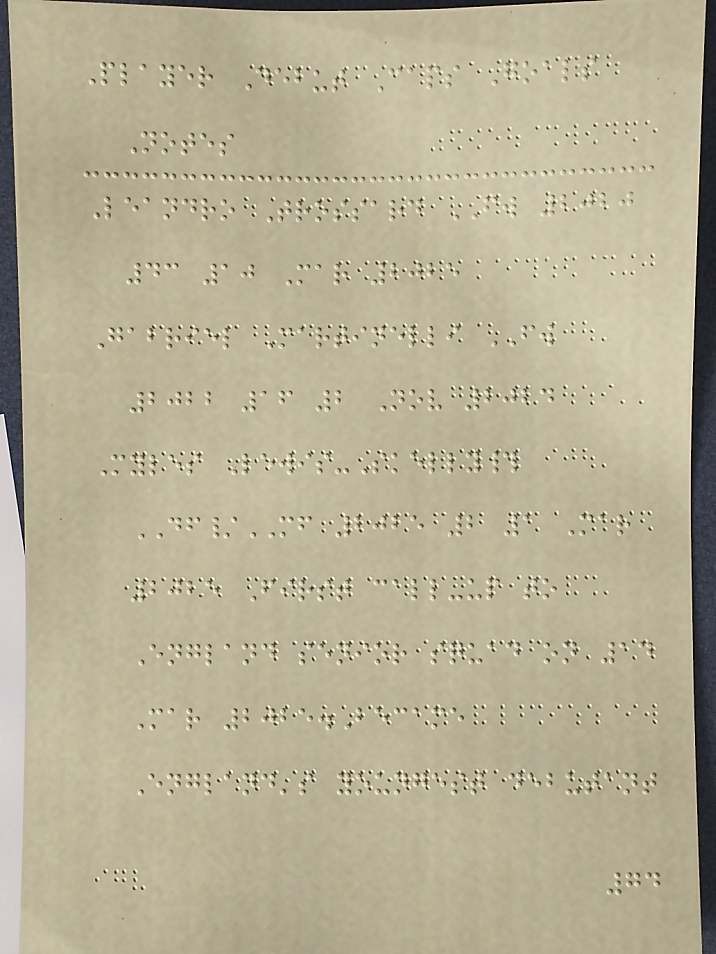Player Debut Caps Goals
Notes
Leandro Trossard FW 2020
43 10 Mar 2025
Gabriel Martinelli FW
2022 16 2 Nov 2024
Myles Lewis-Skelly#
DF/MF 2025 2 1 Mar
2025 First call-up to
England senior squad on 14
Mar 2025.Became
England's youngest debutant
74
